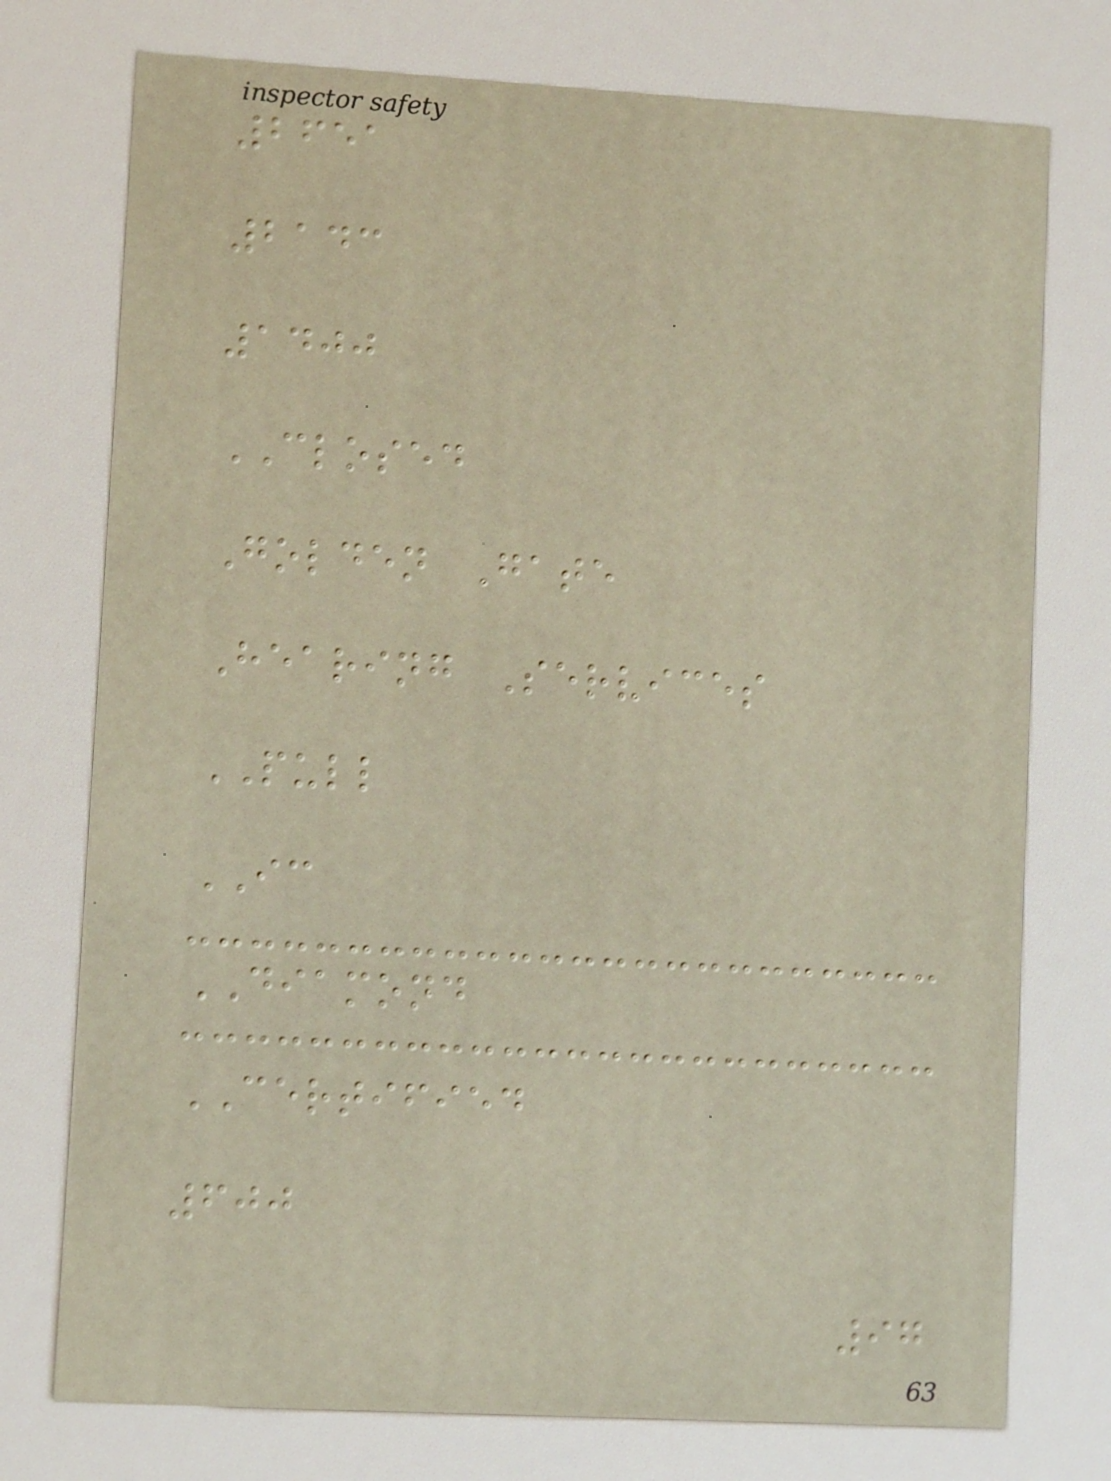2651
2143
1400
CLOSED
Golden Gate
Hearing Services
PULL
IC
DIAMOND
CERTIFIED
600
97
